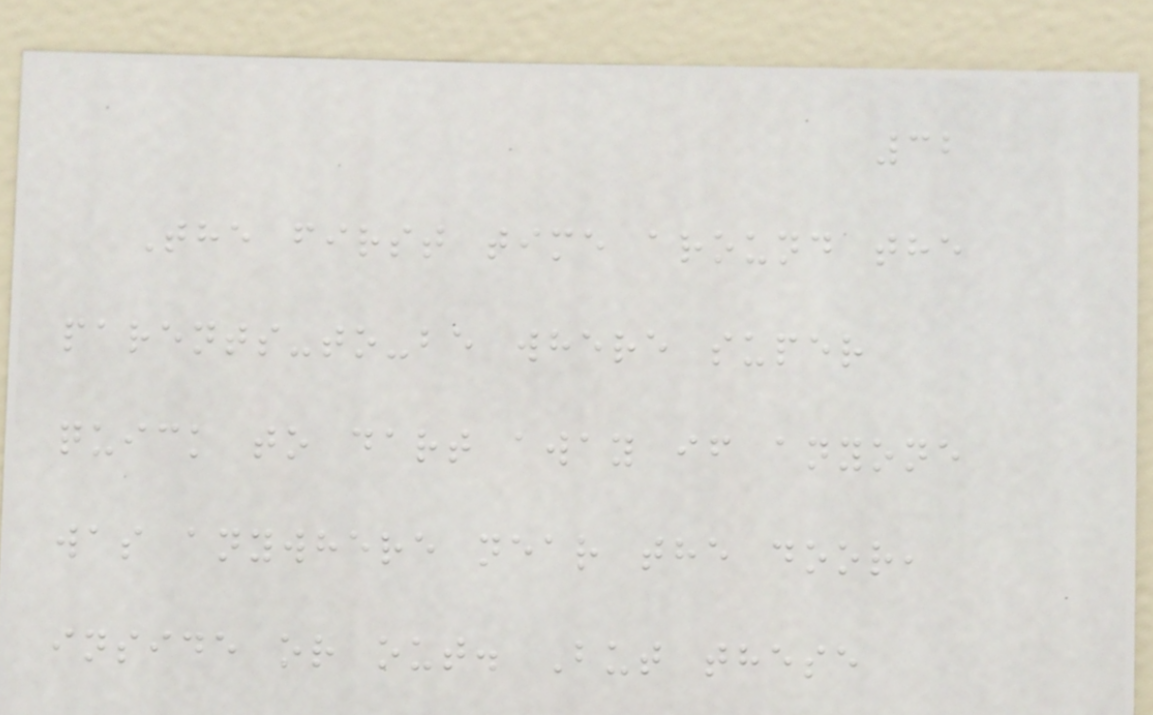32
The first time around the
parents-to-be where super
quick to dart away if anyone
was anywhere near the door,
inside or out. But these
